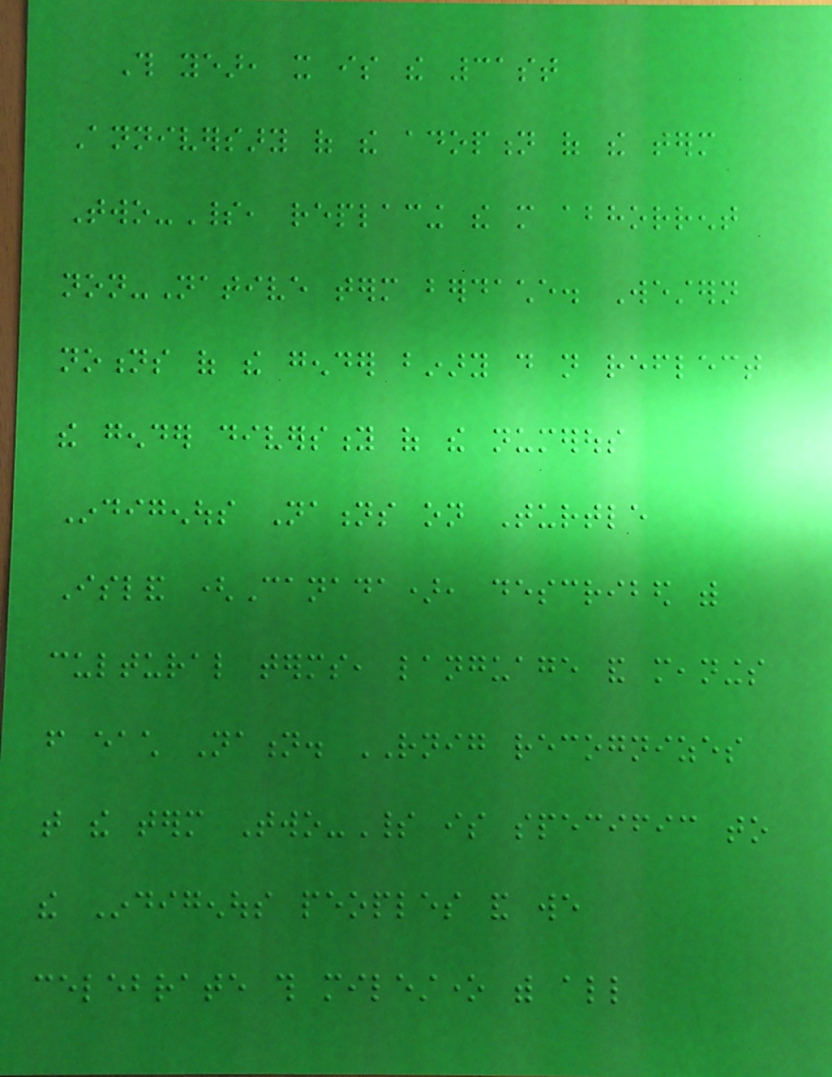This year, it is the 31st
Anniversary of the adoption of the term
Two-Spirit, replacing the more abhorrent
non-Native term berdache. Western
notions of the gender binary do not reflect
the gender diversity of the numerous
Indigenous Nations on Turtle
Island (Canada), described with
cultural terms, language and meanings
from each Nation. RNIG recognizes
that the term Two-Spirit is specific to
the Indigenous peoples and we
celebrate this milestone with all
